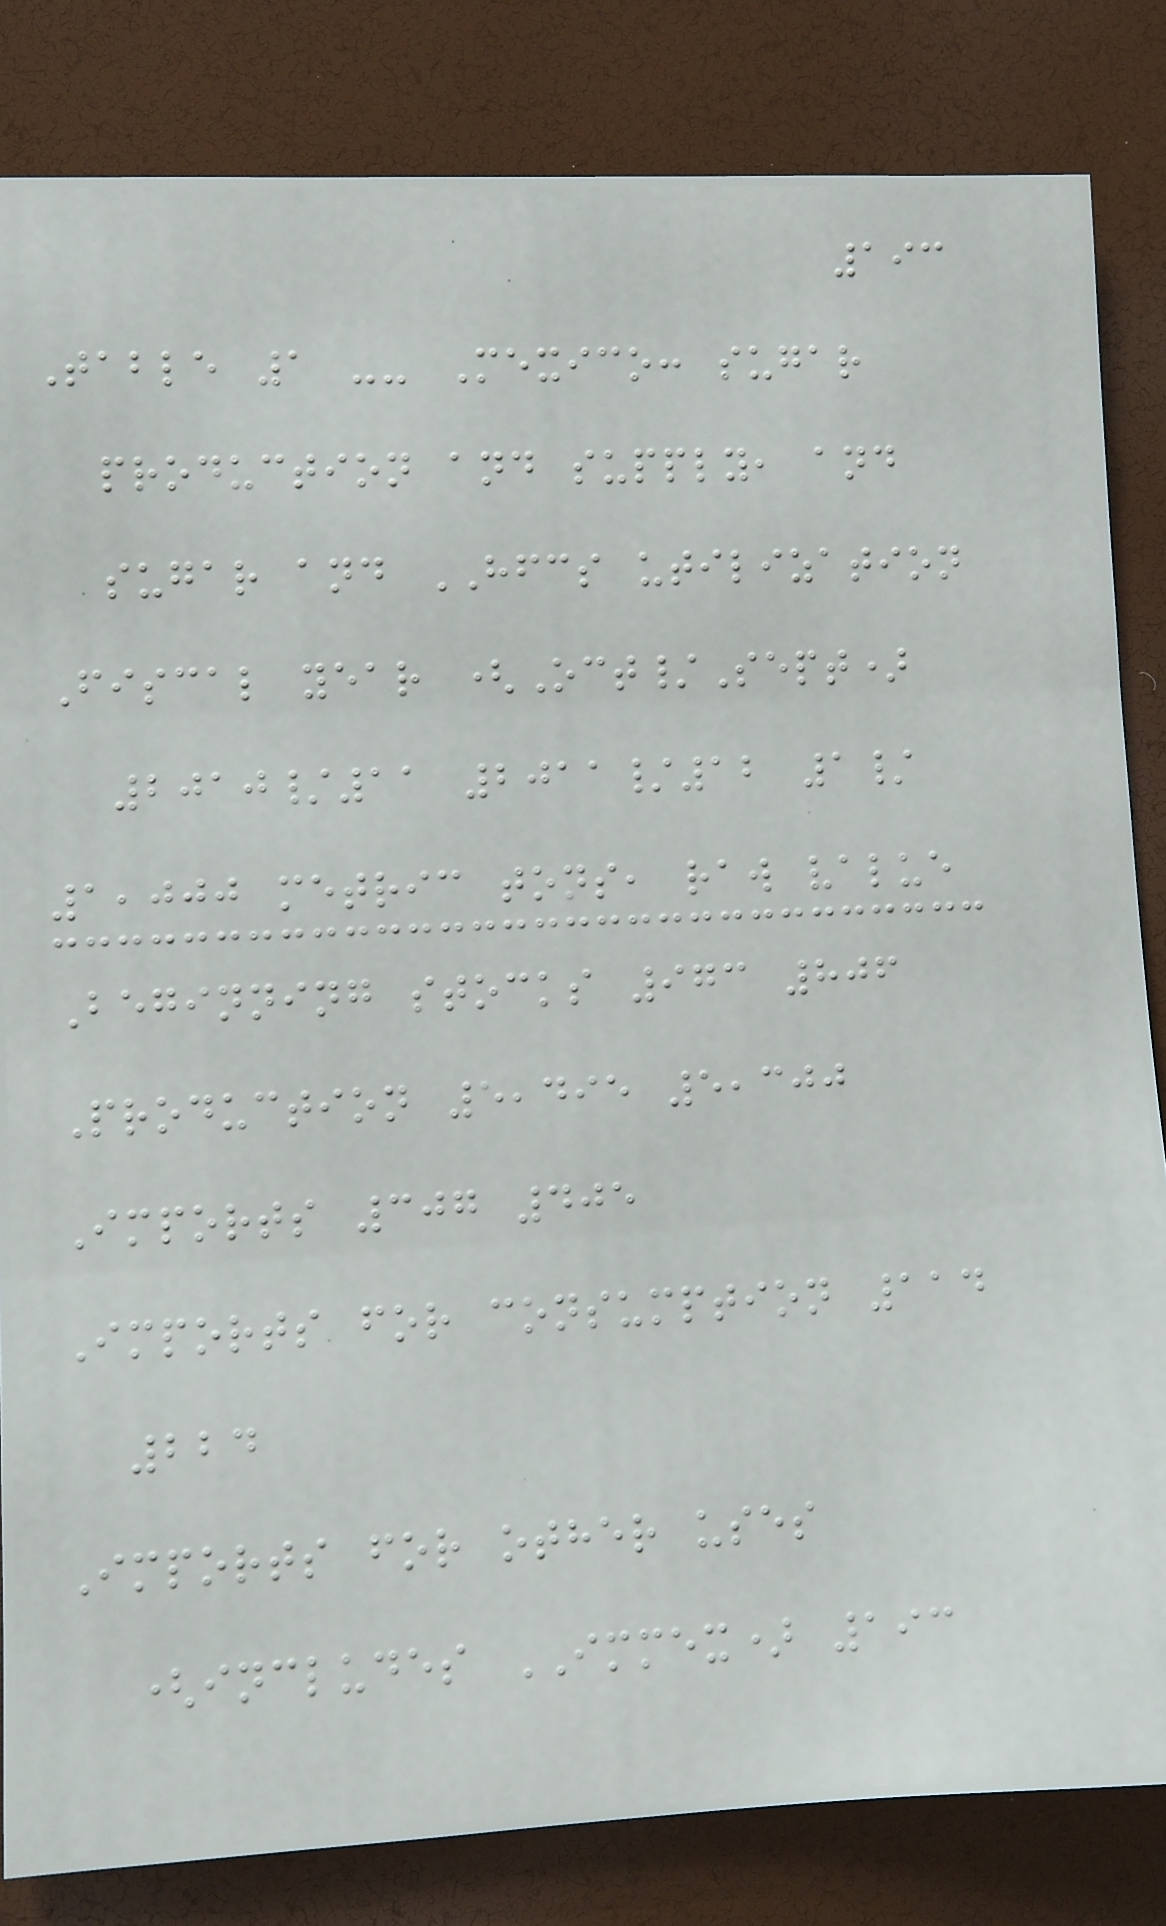193
Table 1 -- Mexico: sugar
production and supply, and
sugar and HFCS utilization
Fiscal year (Oct/Sept)
2010/11 2011/12 1/
1,000 metric tons, raw value
Beginning stocks 973 806
Production 5,495 5,300
Imports 307 405
Imports for consumption 114
224
Imports for other uses
(includes IMMEX) 193
